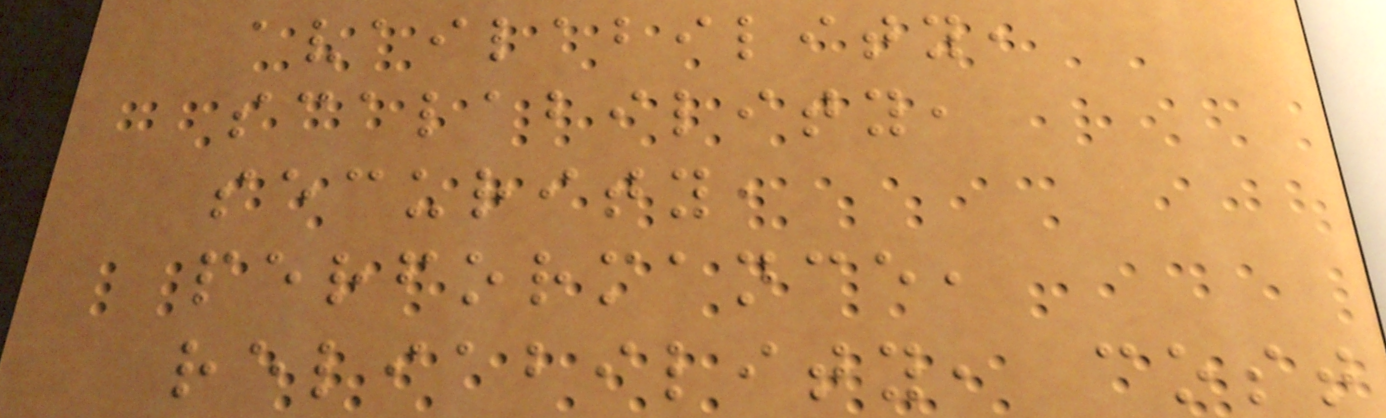availability,
scalability,
security,
performance,
reliability, cost
